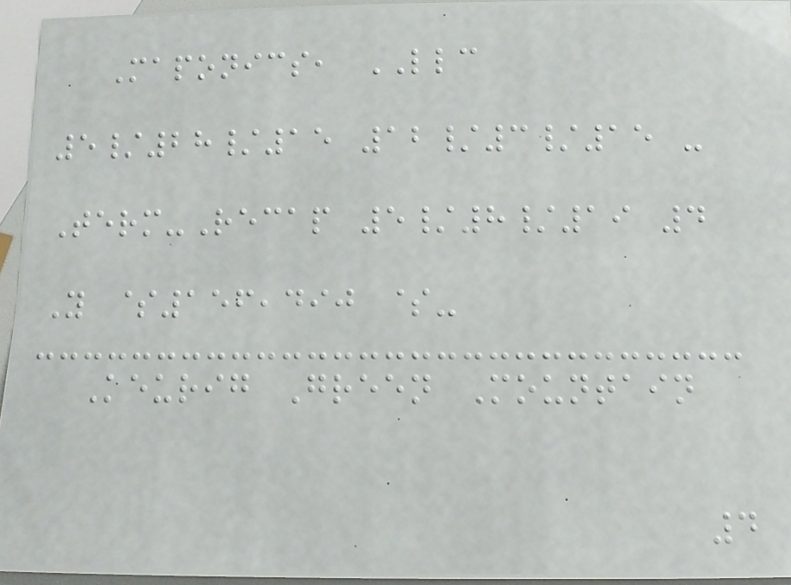Maponics, LLC
5/28/15 12/3/15 -
Term-Recap 5/8/19 4
Y $156,490 $-
Keurig Green Mountain
4
